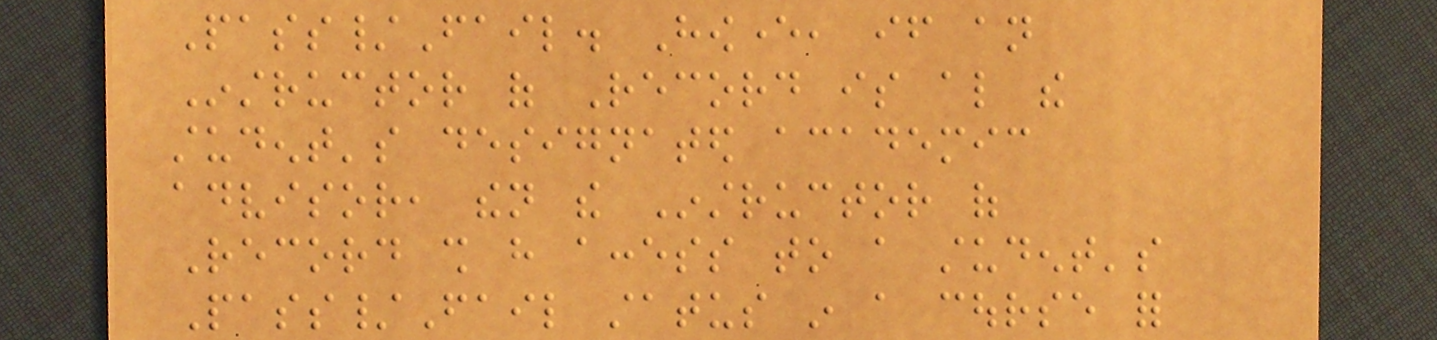Pass/Fail. However, if an
Instructor of Record is also the
student's designated academic
advisor, then the Instructor of
Record shall have access to a student's
Pass/Fail status in a course for
